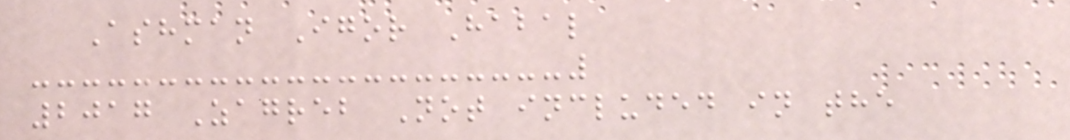Ashman Igor Habal
2017 Zagreb Not included in the
